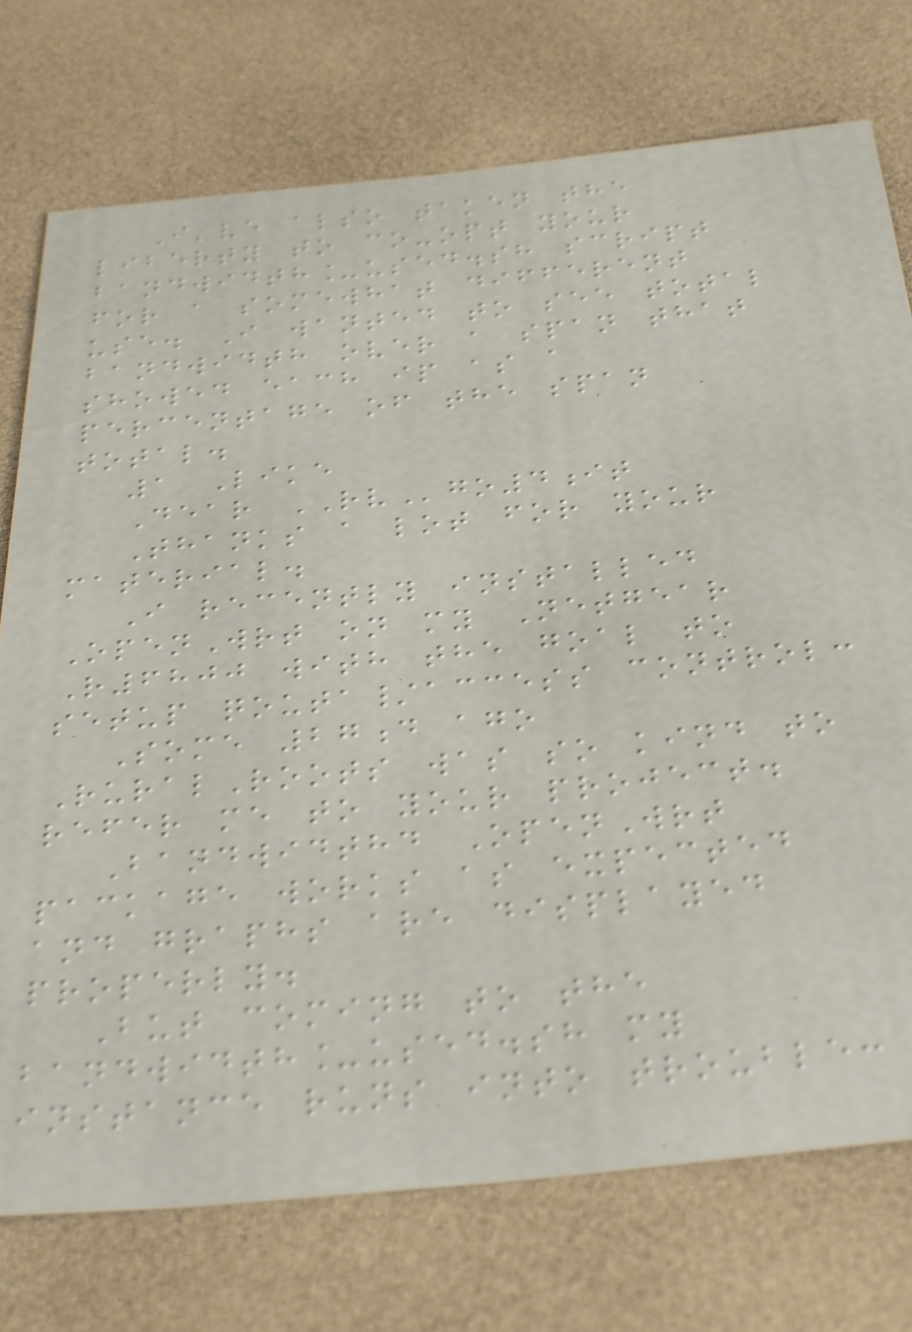I've also taken the
liberty to co-opt your
bandwidth_used.sh script
for a somewhat different
use. I wanted to see total
bandwidth over a span that
showed each ip as a
percentage of the span
total.
1 Like
Dear RVgo4it
Thanks a lot for your
material.
I recently installed
OpenWrt on my Netgear
R6800 with the goal to
setup qouta/access control:
Some 27d ago
RuralRoots was so kind to
refer me to your project.
Bandwidthd OpenWrt
package works as expected
and graphs are displayed
properly.
But coming to the
bandwidth_used.sh my
instance runs into trouble:
